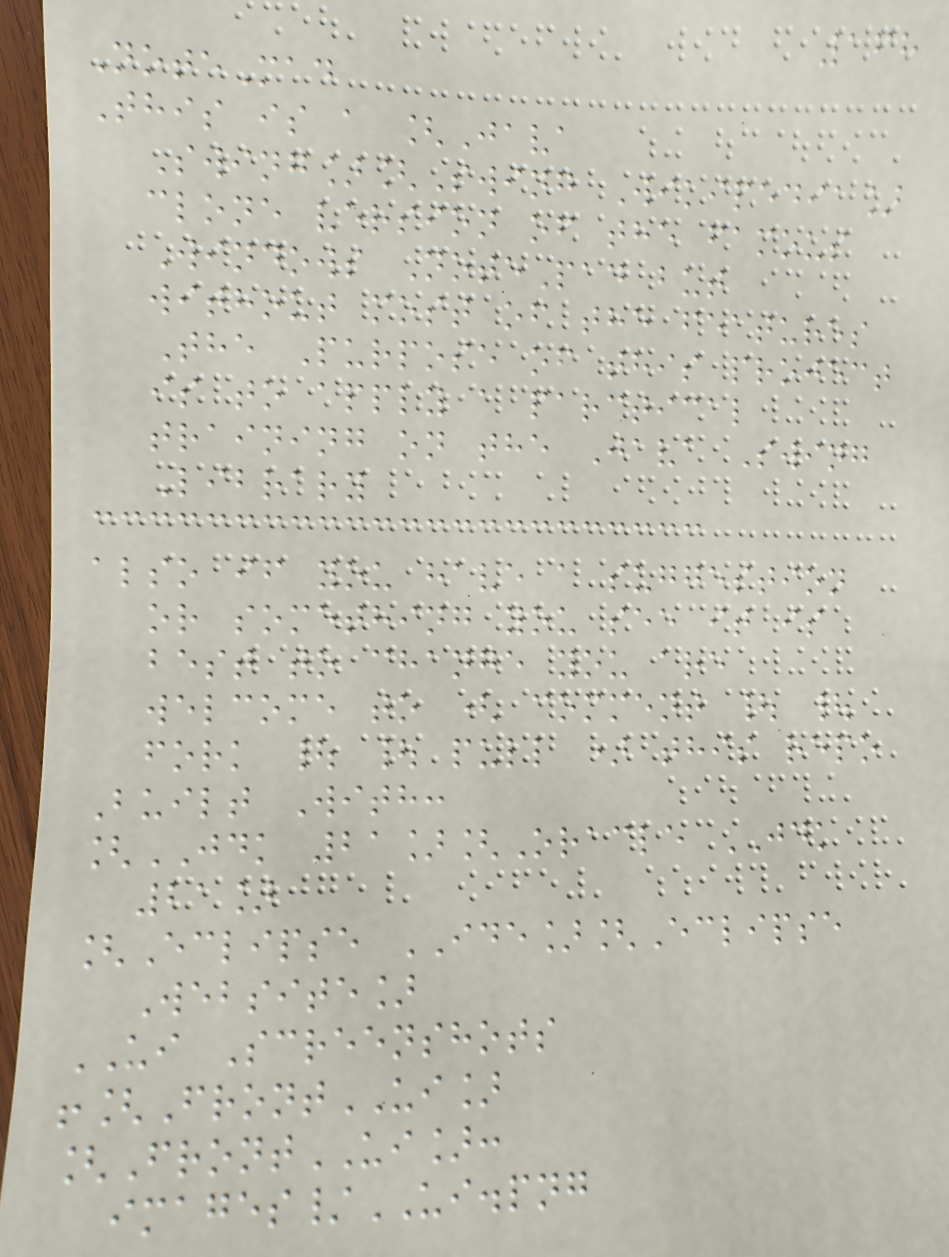168
NoteMad
This is a [Java
Swing][Swing Wikipedia]
clone version of the famous
Windows NotePad but
without most of the features
The Purpose of this project
is to apply a parctical
training on the Java Swing
Library
also if you have a suggestion
or something you see it is
best to change you are
welcome to ( comment | |
fork | | pull ) this repo
Built With:
[JDK 21][Oracle JDK
21]
[Eclipse IDE][Eclipse
Website]
UI Screenshots
![FrontUI]
[FrontUI]:
images/UI.png
